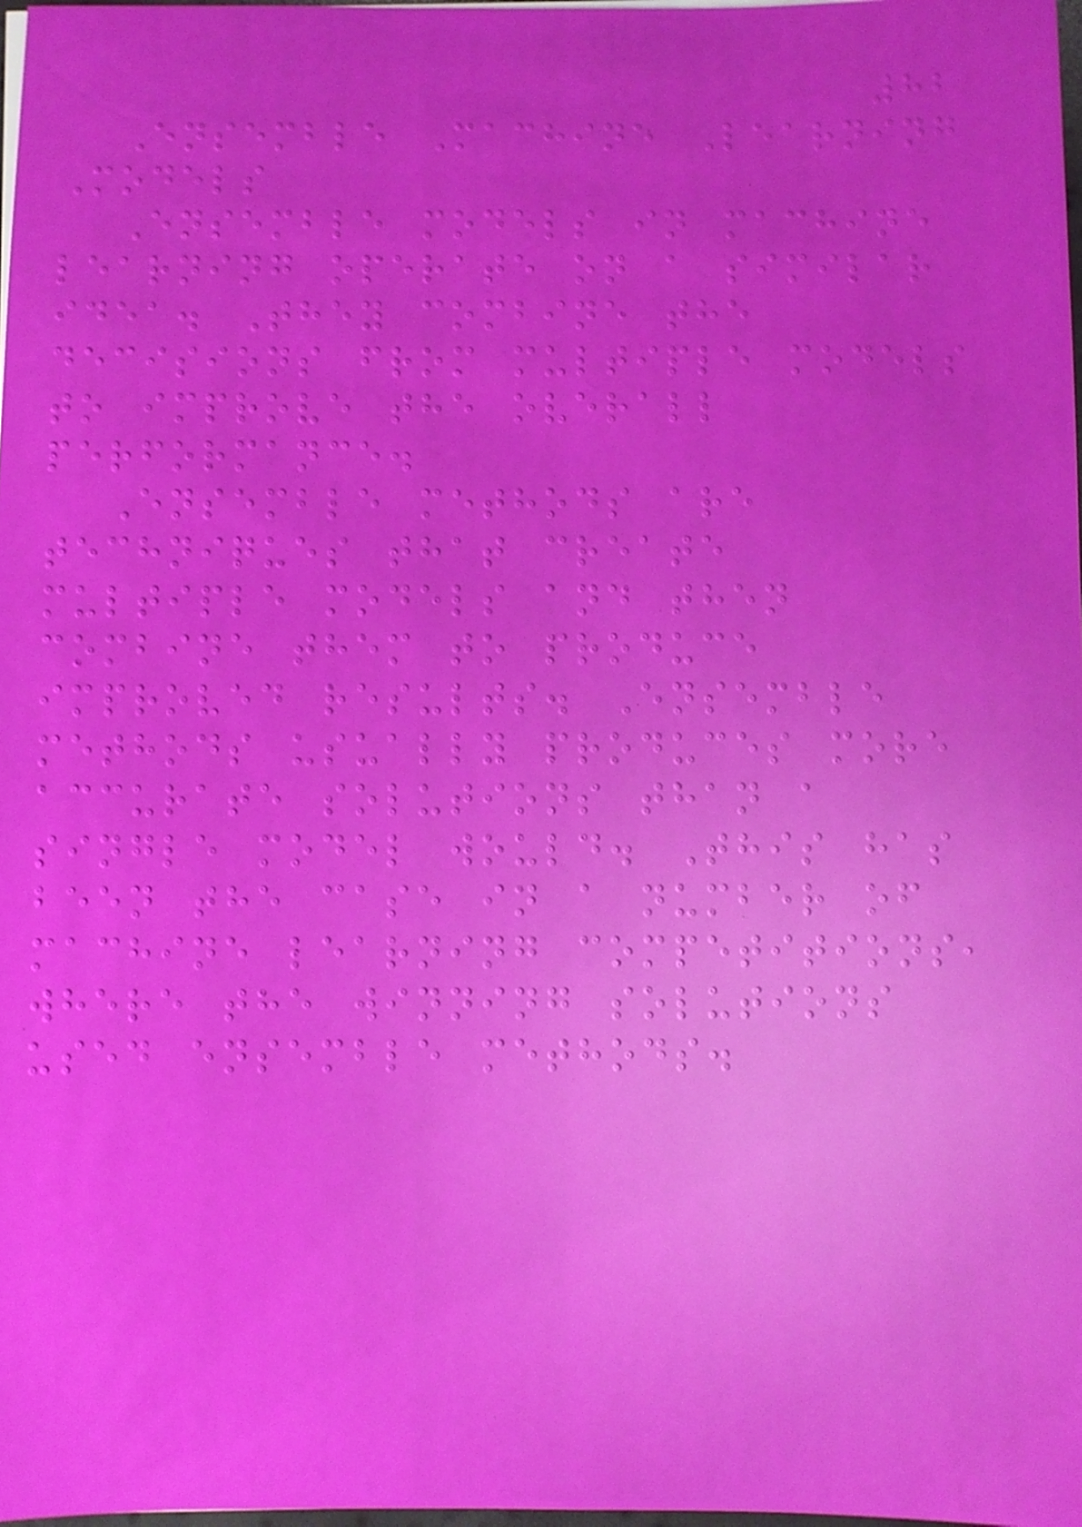82
Ensemble Machine Learning
Models
Ensemble models in machine
learning operate on a similar
idea. They combine the
decisions from multiple models
to improve the overall
performance.
Ensemble methods are
techniques that create
multiple models and then
combine them to produce
improved results. Ensemble
methods usually produces more
accurate solutions than a
single model would. This has
been the case in a number of
machine learning competitions,
where the winning solutions
used ensemble methods.
